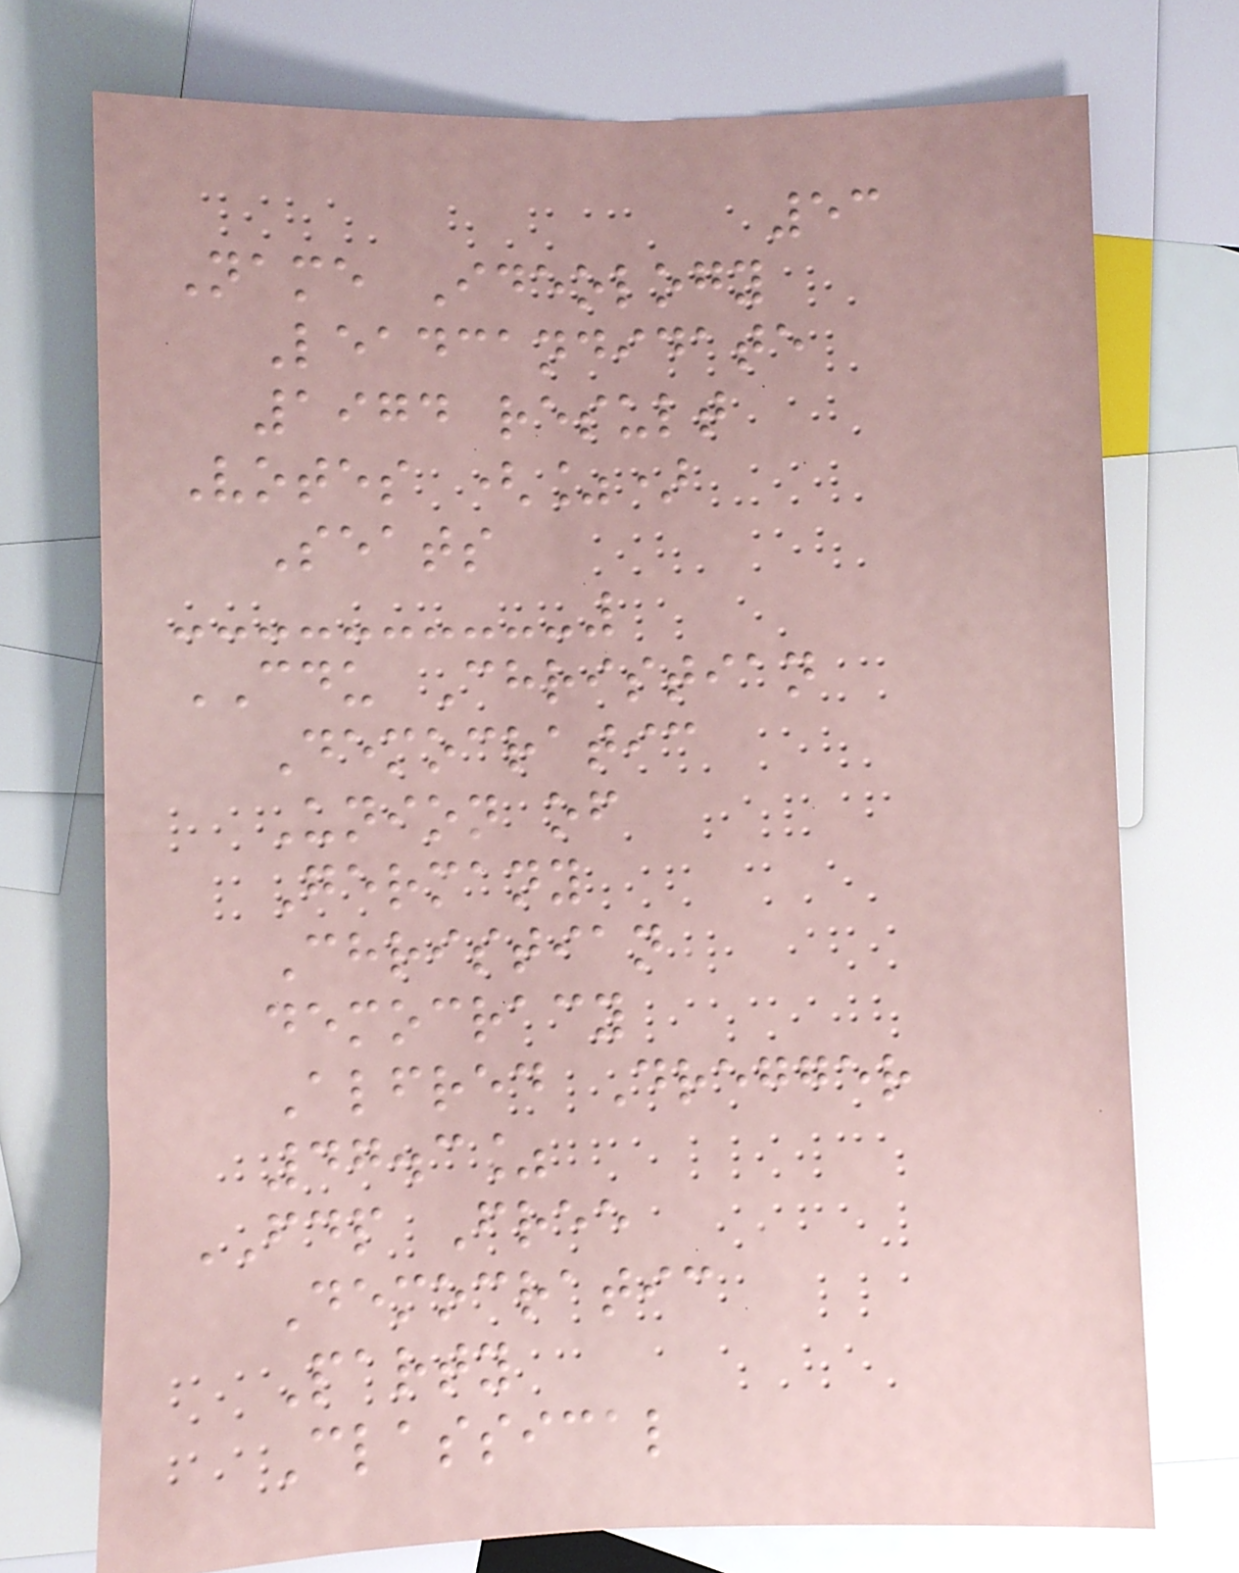53
Name Ideology
Leadcandidate
1974 result
Votes (%)
Seats
CDU Christian
Democratic
Union of
Germany
Christian
democracy
Alfred Dregger
47.3%
FDP Free
Democratic
Party
Classical
